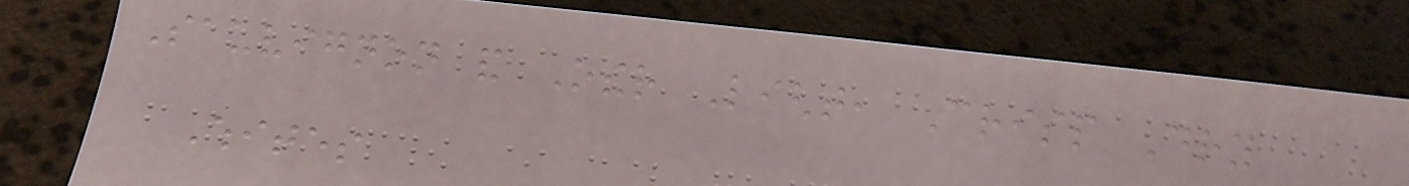Sauvignon and Other Light, Crisp Dry
Whites
